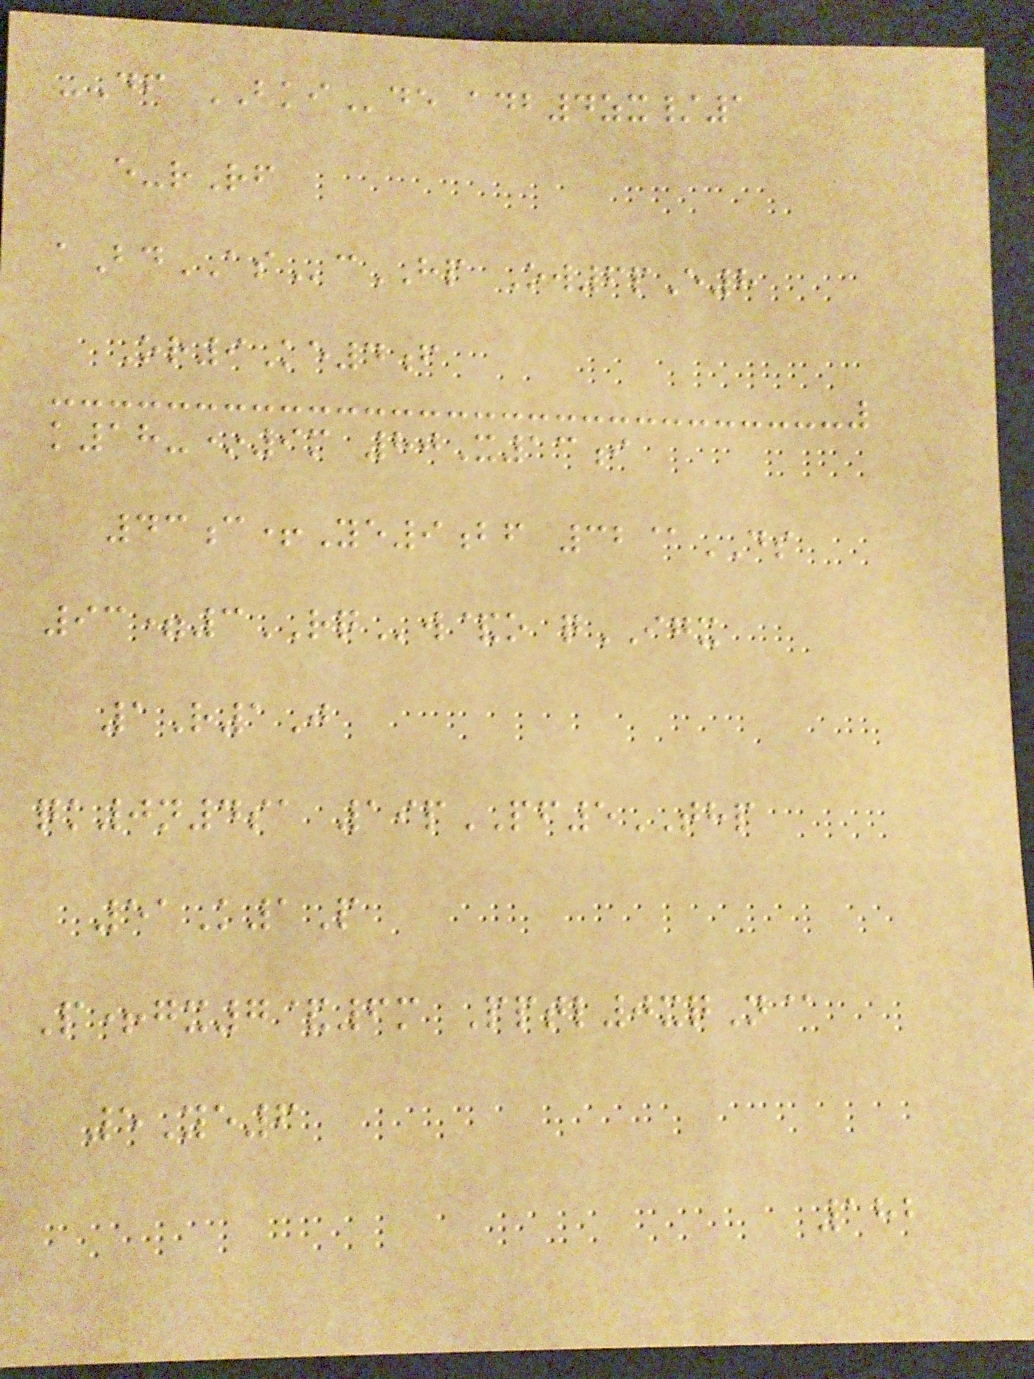-Df BKIde adb4zx/1
e-rRf
aBdAScHP Ow6pE8
Or9Ke4f
k18-*9m 80X13i
43c+Ye9bf 32@DS
93=3RQw&o qIGX
1R1J
qk0n4sa 19pPF5THP
51K1P
P+gx7&6m Pptl0xqN@
5Ye6
182
